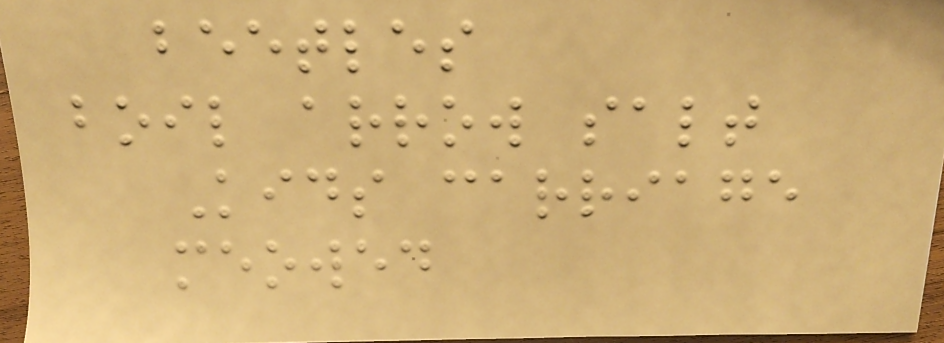beetles
boil arrow salt
Kids carriage
meowed
